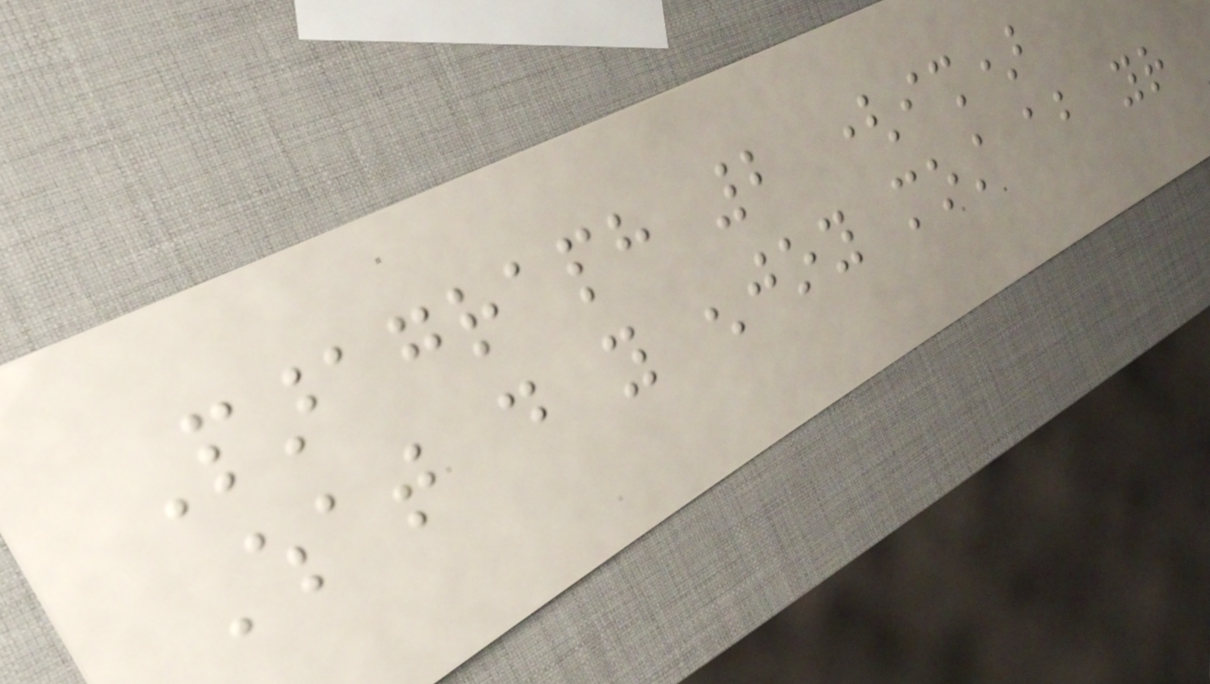Paragraph 2 (ish)
What do you enjoy most about your
